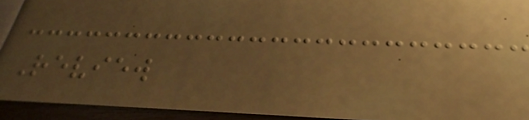Review
